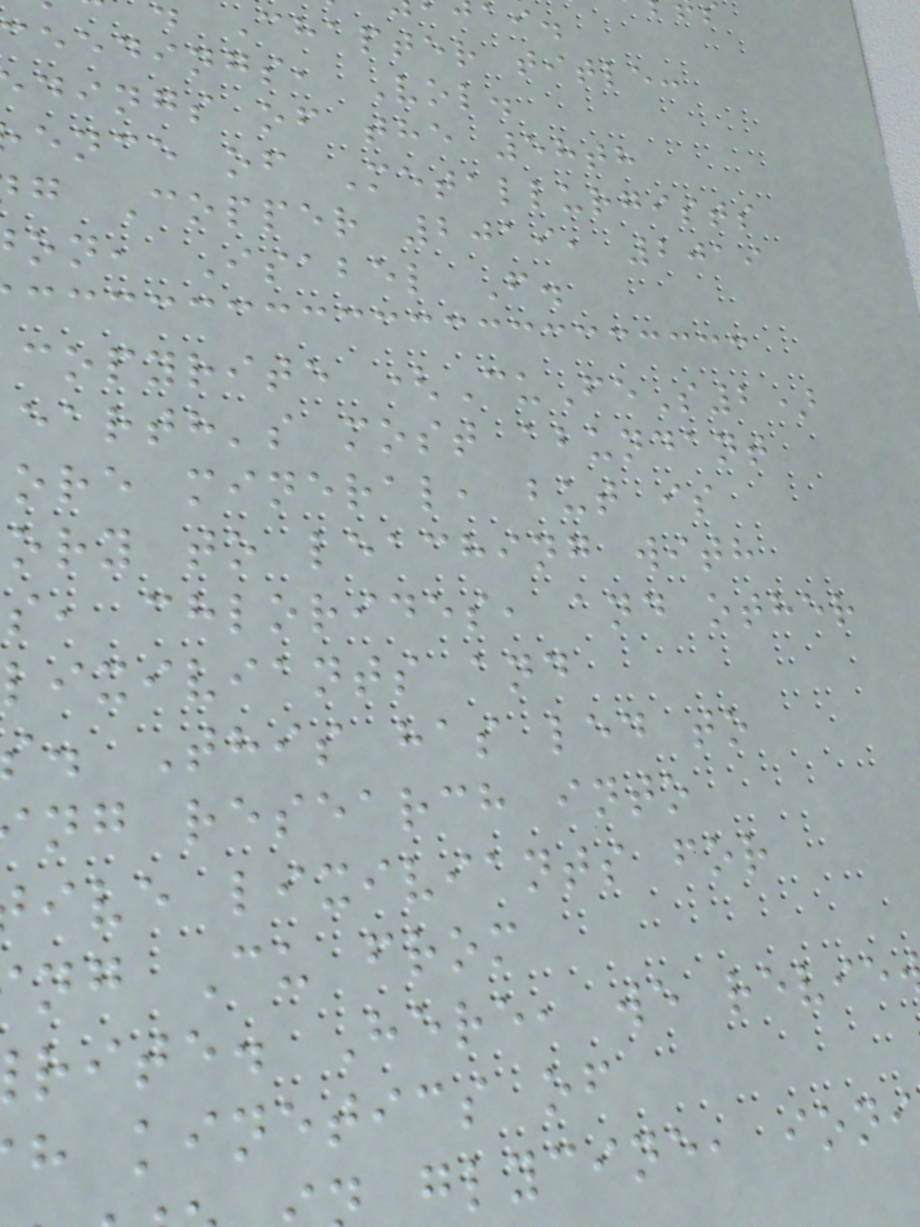Chapter title:
eedings, Vol.
dings of the 58th
ence of Metallurgists
g Copper 2019, 2019
on, Isabel F.
copyrite (CuFeS2)
earth's most abundant
ore mineral, but is
ory to leaching with
s, chlorides, and other
lixiviants and
. This has led to
ng research into
ive lixiviants for
ng Cu from
rite. Here, we revie
h kinetics of
glycine, ioni
